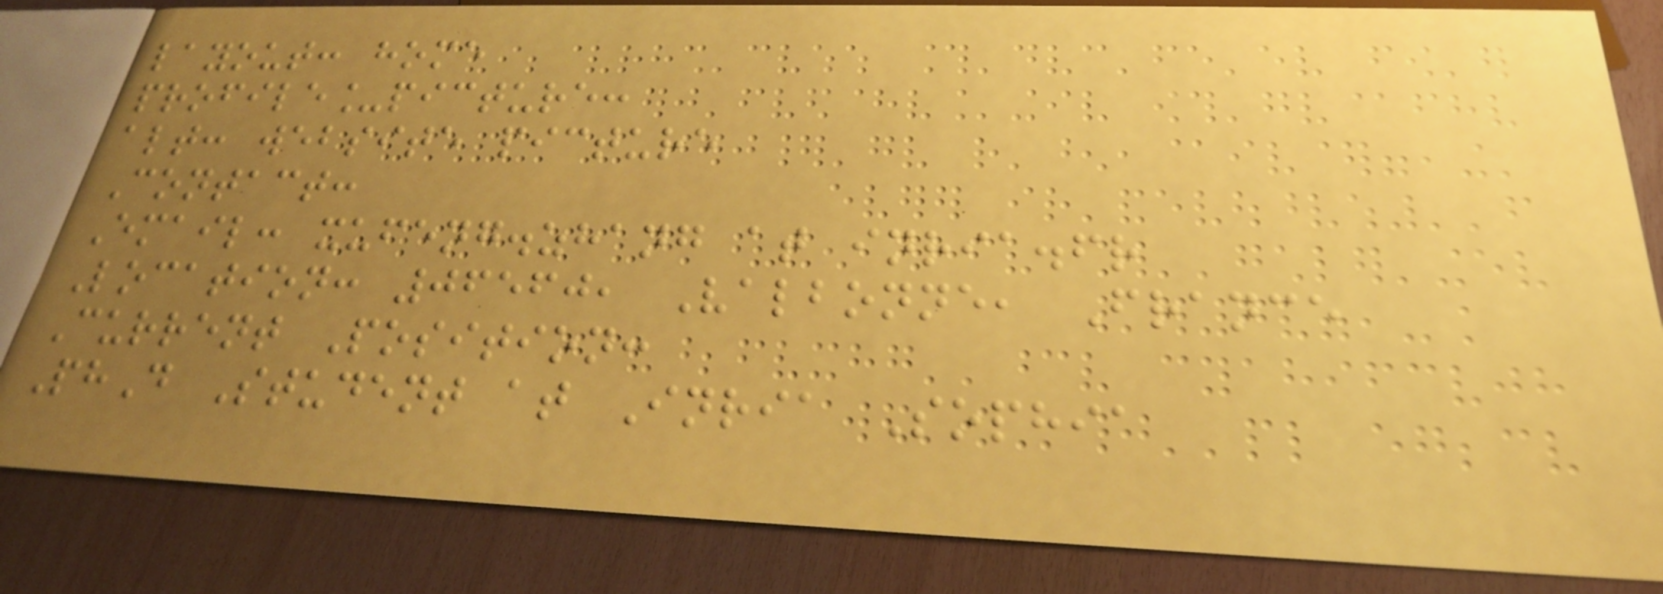layout: home
profile_picture:
alt: website picture
Contact:
Email: xufeng.zhang at inria.fr
Location: 06560, Valbonne, France
Current Position:
PhD Student at Inria Sophia
